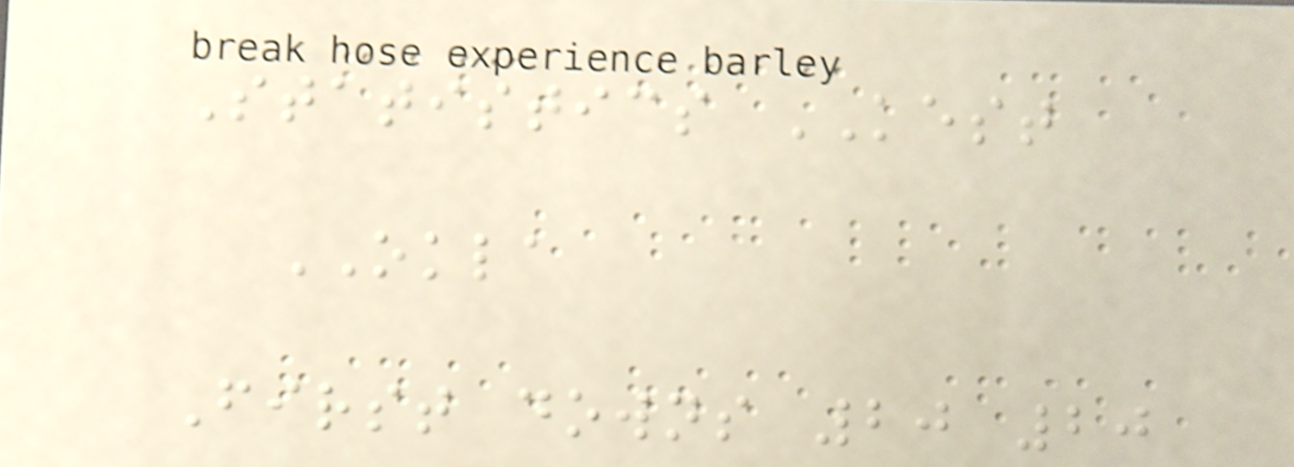Statistics KEST
OKLA
First downs 20 20
